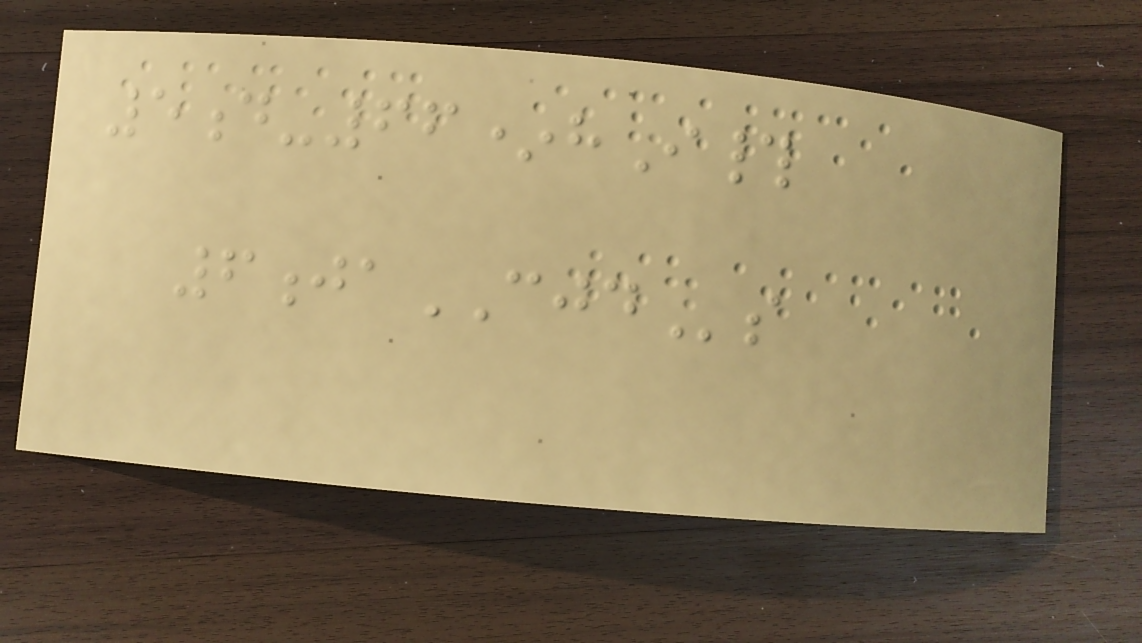5d-66*hI#
6jaCJDs
